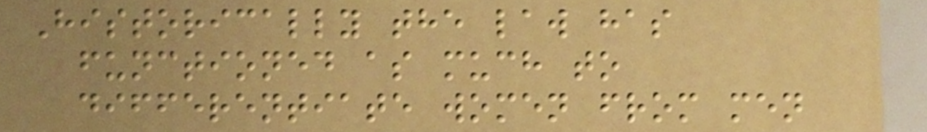Historically the law has
functioned as much to
differentiate women from men
